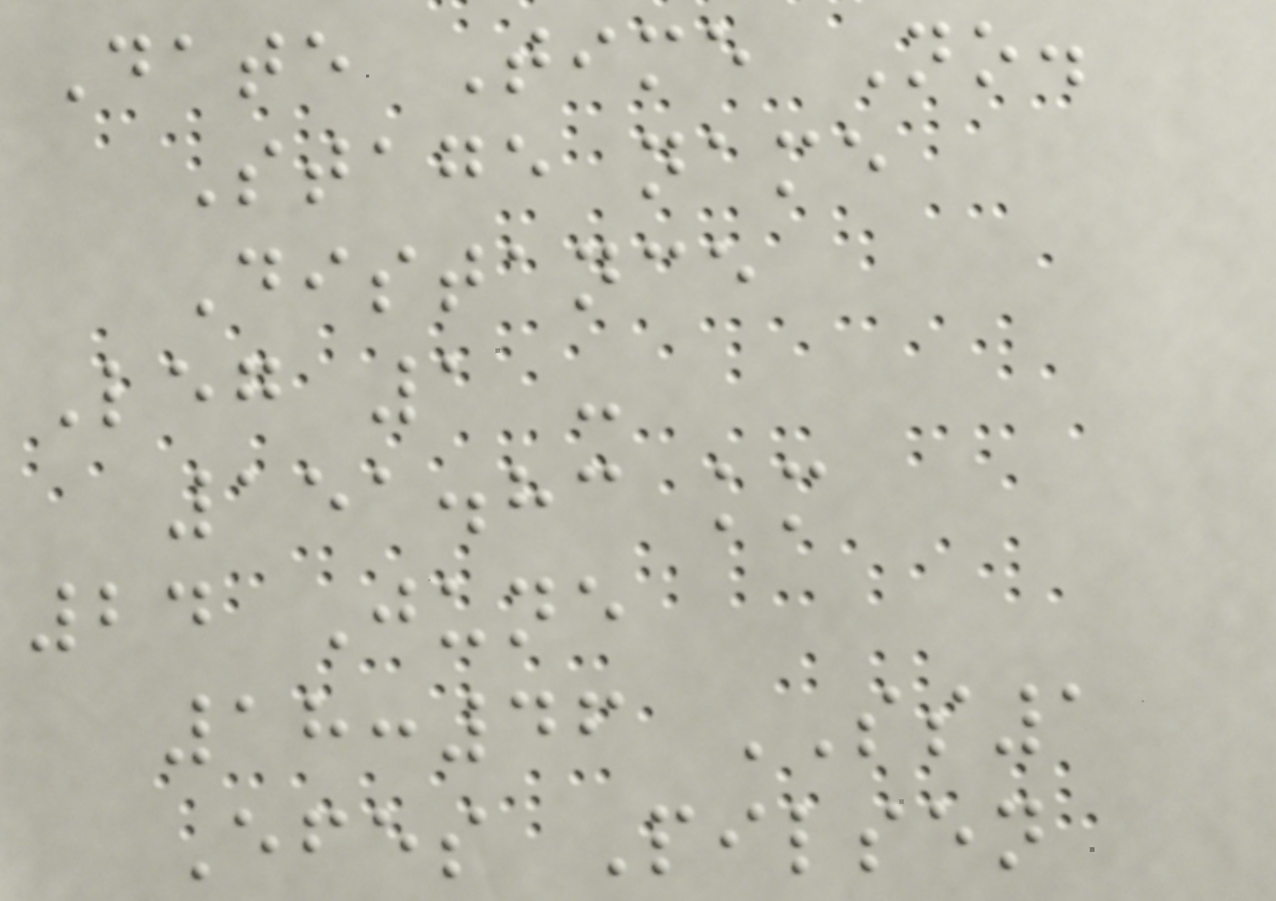Date Time No.
Stage name
Distance
Leg 1 -
151.83 km
24 June
18:46 SS1
Efes Pilsen
